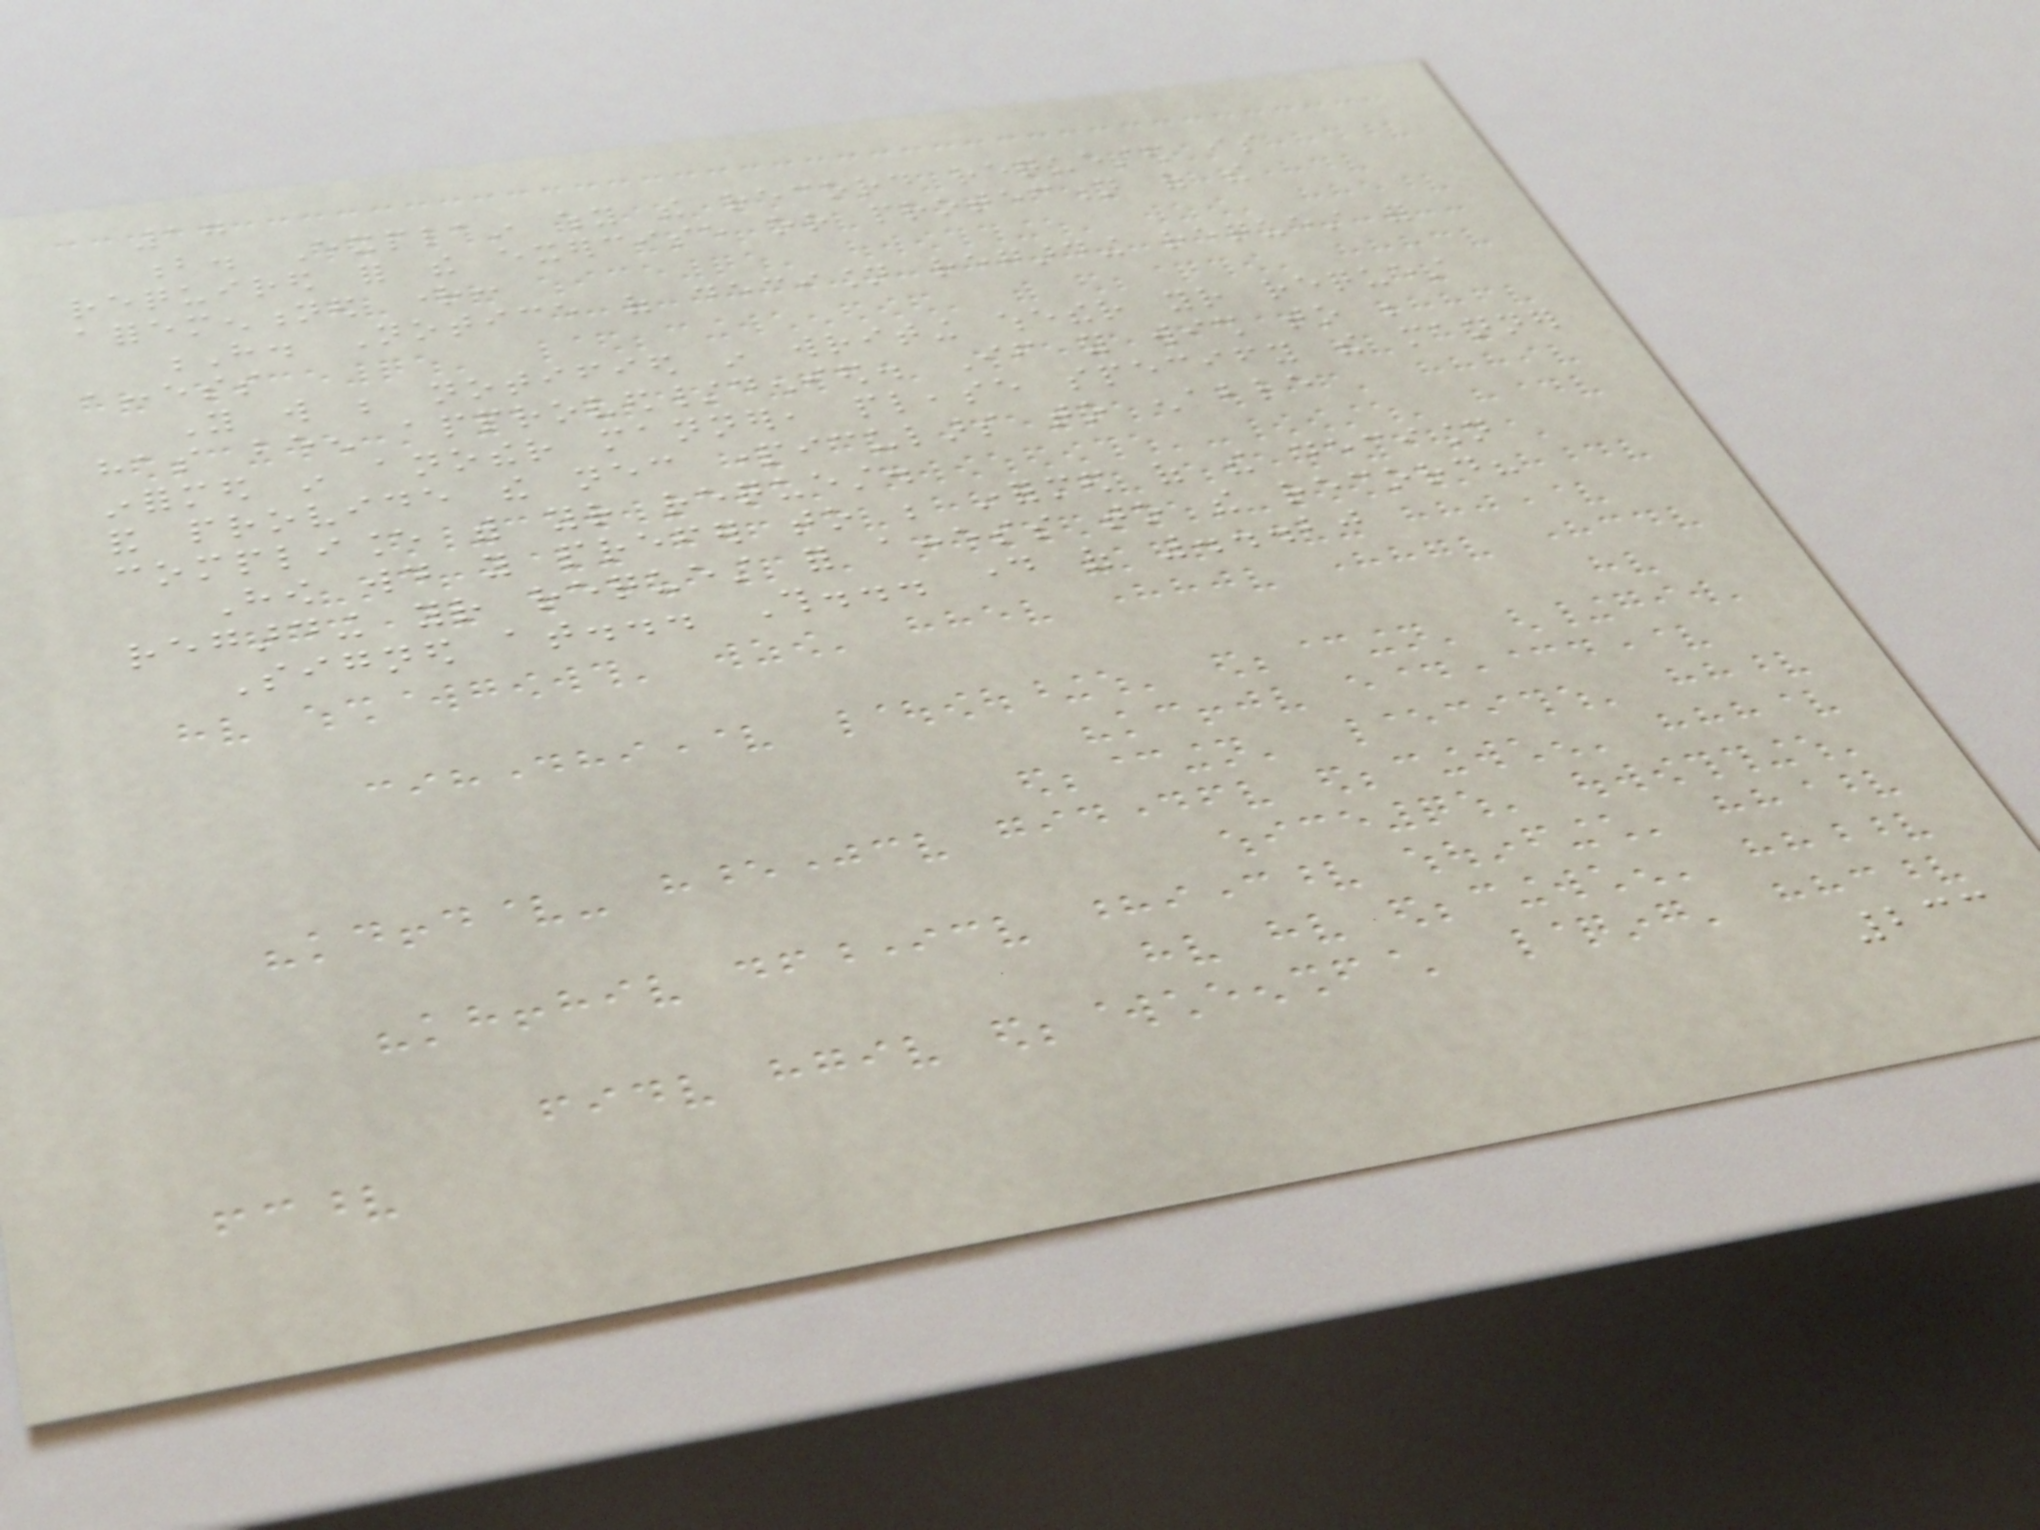17
b. Explain why the record requested is
required for the exercise or protection of the
aforementioned right:
H. Notice of decision regarding request for
access
You will be notified in writing whether your request
has been approved/denied. If you wish to be
informed in another manner, please specify the manner
and provide the necessary particulars to enable
compliance with your request.
How would you prefer to be informed of the decision
regarding your request for access to the record?
Signed at... This... day of ...20
233
